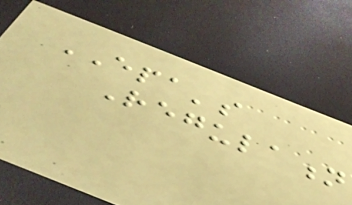EPA's
Regulation
